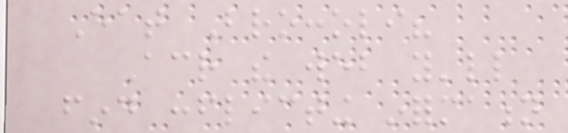Eat Broccoli?
Across the web you'll
find conflicting information
